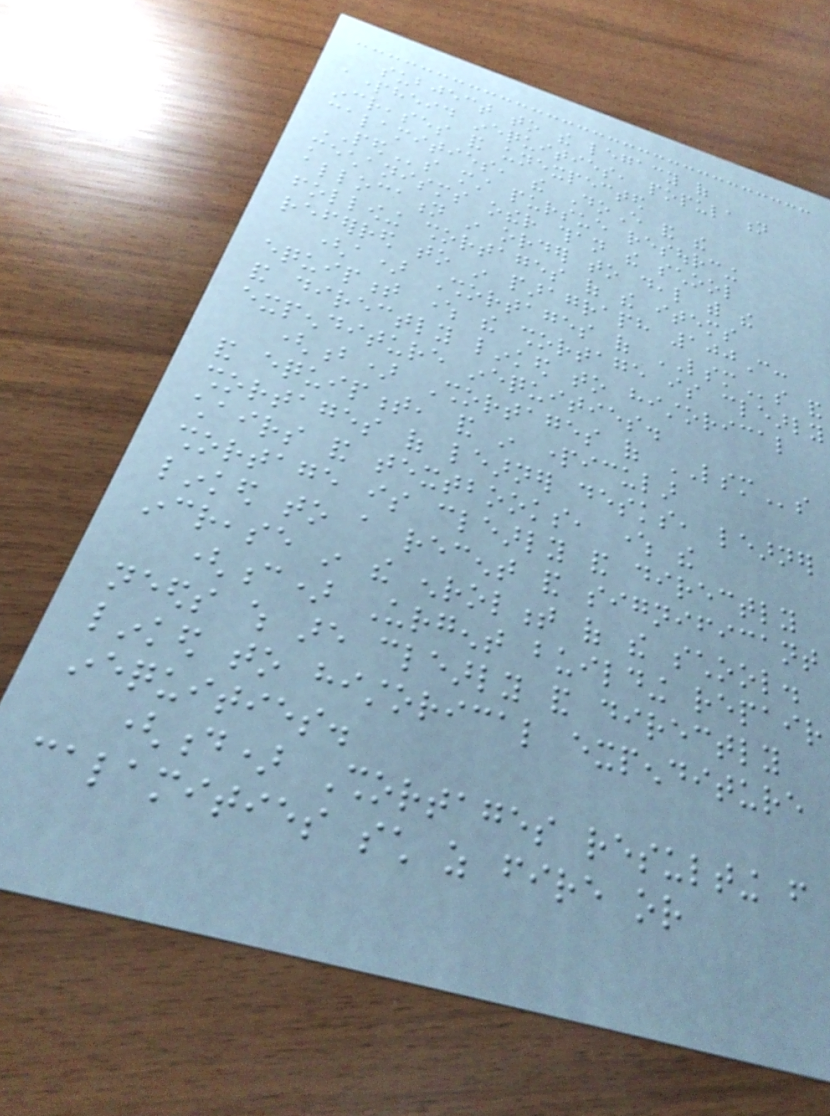subject to the legacy of
apartheid inequities, population
increases and unexpected
calamities, the DoE and the
PEDs must pursue resourcing
mechanisms other than the school
allocation in order to deal with the
following shortages of the items
referred to in paragraph 100C:
(a) Shortages of LSMs and
equipment where the shortage is clearly
and directly linked to historical
expenditure inequities.
(b) Shortages of LSMs
and equipment, and in particular
shortages of learner desks, learner
chairs and textbooks, where the
shortage is clearly and directly
linked to a recent and significant
increase in the enrolment of the school.
(c) Urgent building repair
needs which are clearly and directly
linked to historical expenditure
inequities.
(d) Shortages resulting from
calamities such as fire or
